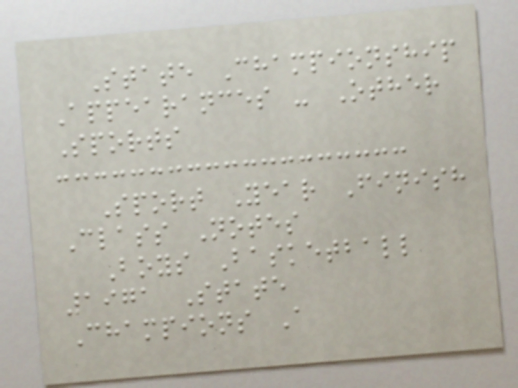State Championship
Appearances - Other
Sports
Sport Year Finish
Class Notes
Boys Basketball
1971 State
Champions A
